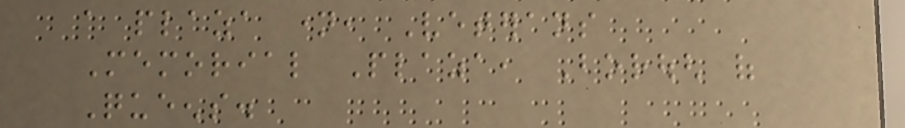a plaza name, Veterans
Memorial Plaza, Borough of
Queens.
